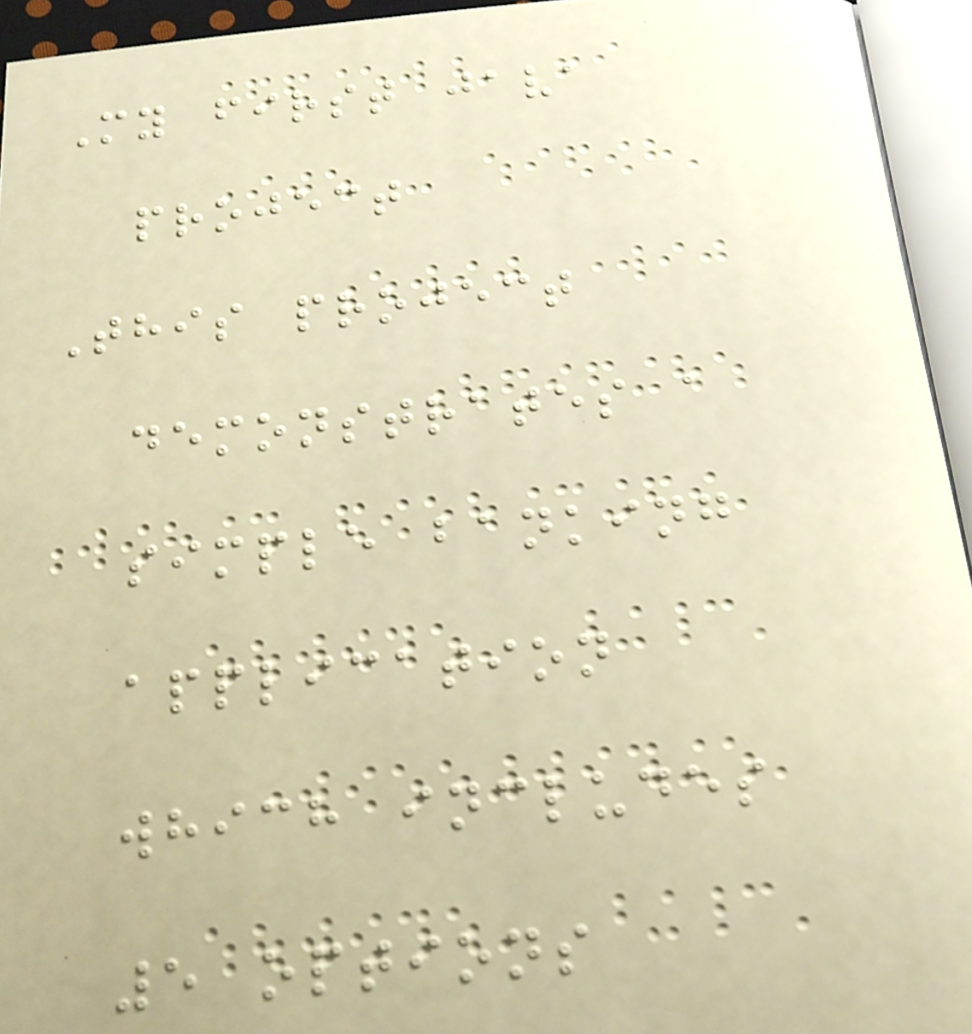My first java
project
This project
demonstrates a
simple banking
application
which includes
5 options
